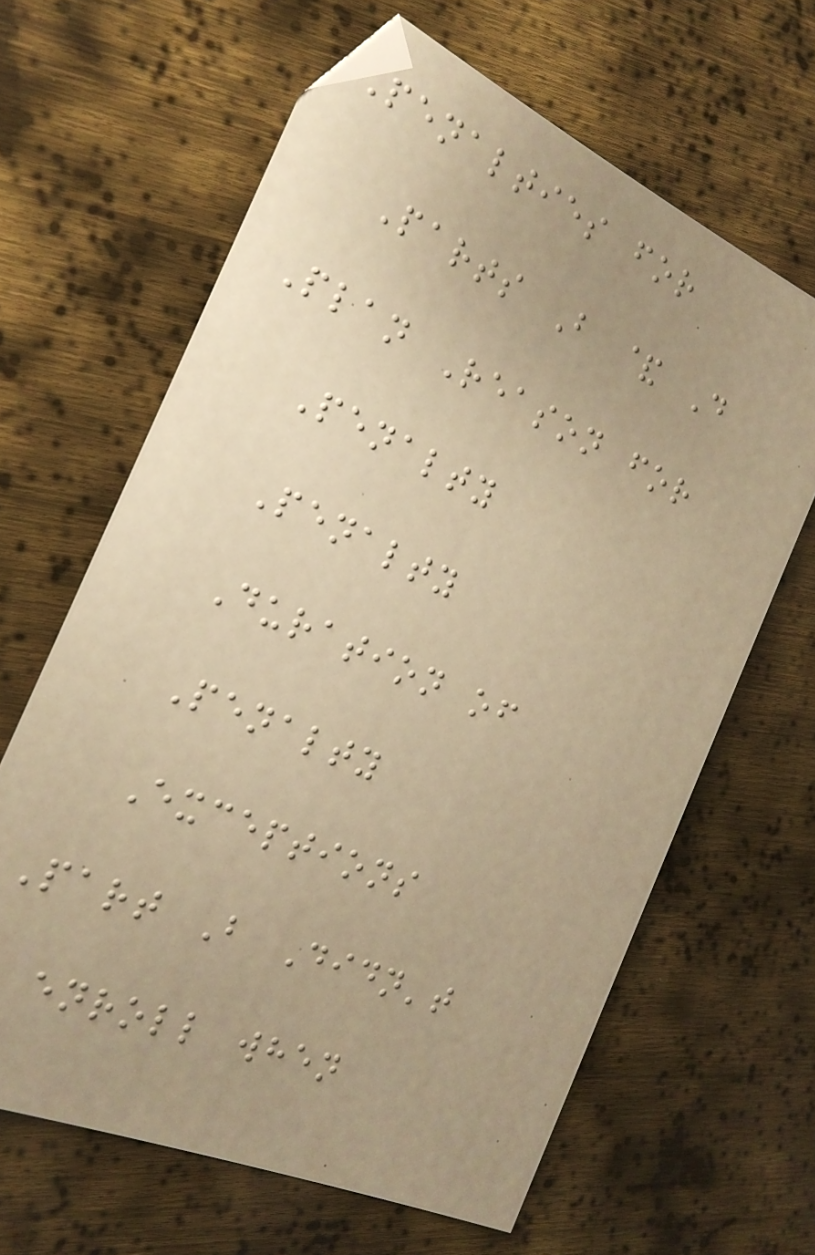Penalties for
Parts B & D
Plan Reason for
Penalty
Penalty
Duration of
Penalty
Exceptions
Part B Didn't
enroll when
